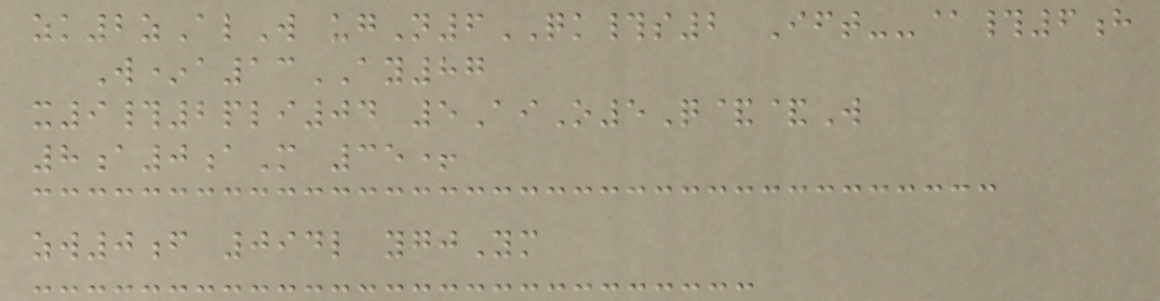zk2zAlW ugN6QK#s2 Ift--@#6h
W*a13AY87
x9#2pli04 5AiO5Q&&W
8a0aM 35+
zw0f 094l ygjYm
